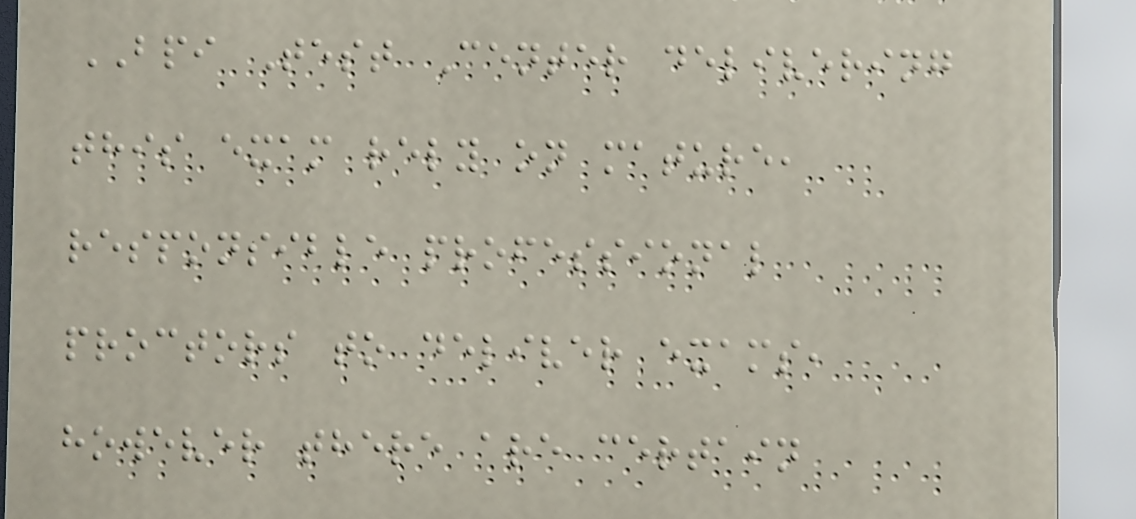BPI Test Center delivering
this exam rely on mature,
responsible professional
proctors to deliver exams,
however there are certain
